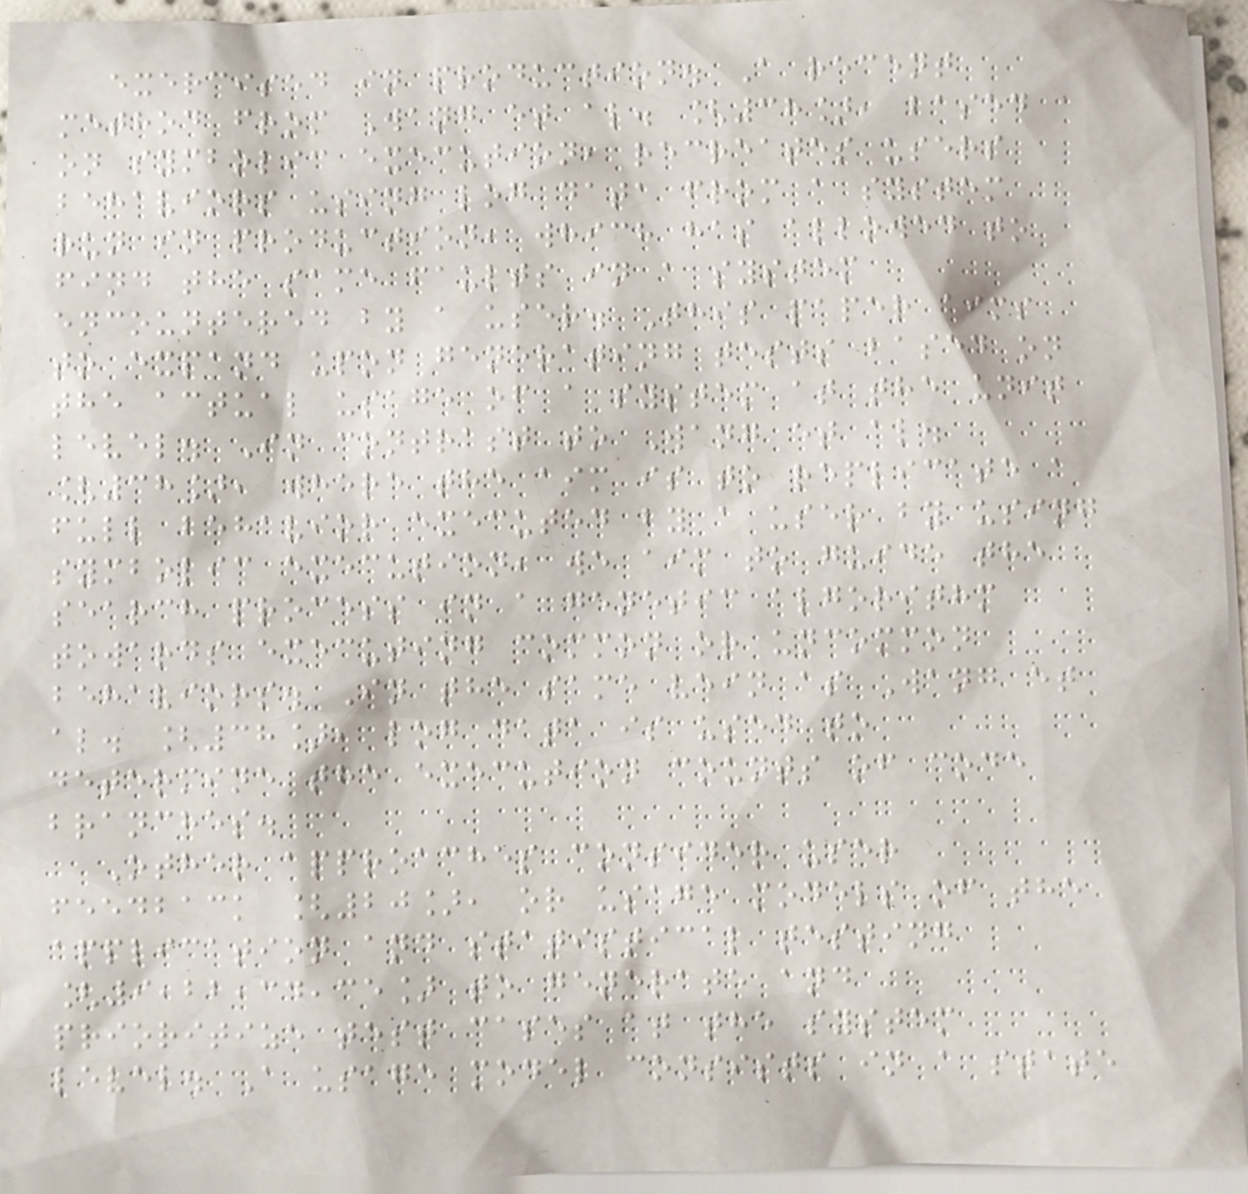exercised in production. A recent
method from Wang et al. [38], based
on symbolic execution, recreates users
behaviors using log data from a system
run in production, which has allowed to
find the same faults in a system
encountered by a user. This paper aims
to expand upon generating tests based on
the actual usage of a system at the unit
level. In contrast to Wang et al.
[38], where the aim is to replicate a
full behavior executed by a user by using
symbolic execution, we aim to guide the
search process in a genetic algorithm
towards executing common or uncommon
behaviors. In the same vein as Wang et
al. [38], log data is used to
determine the execution counts of code
branches.
Other approaches consider user
feedback [20], or usage models of the
application and statistical testing
[9,22,34,35] to generate and
prioritize test cases at the system
level. A usage model consists in a state
